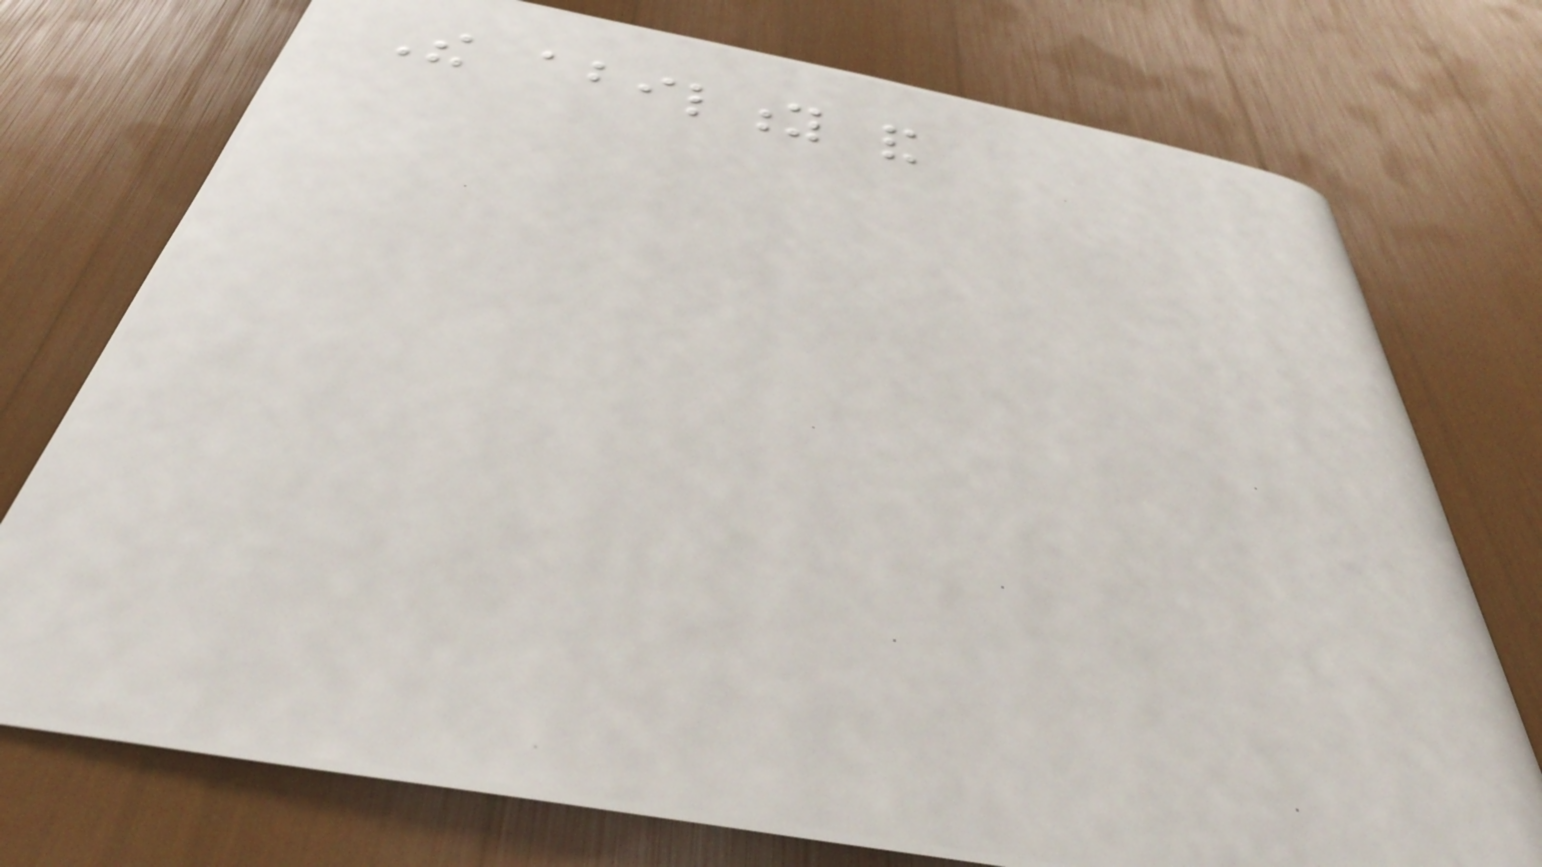The ability and
